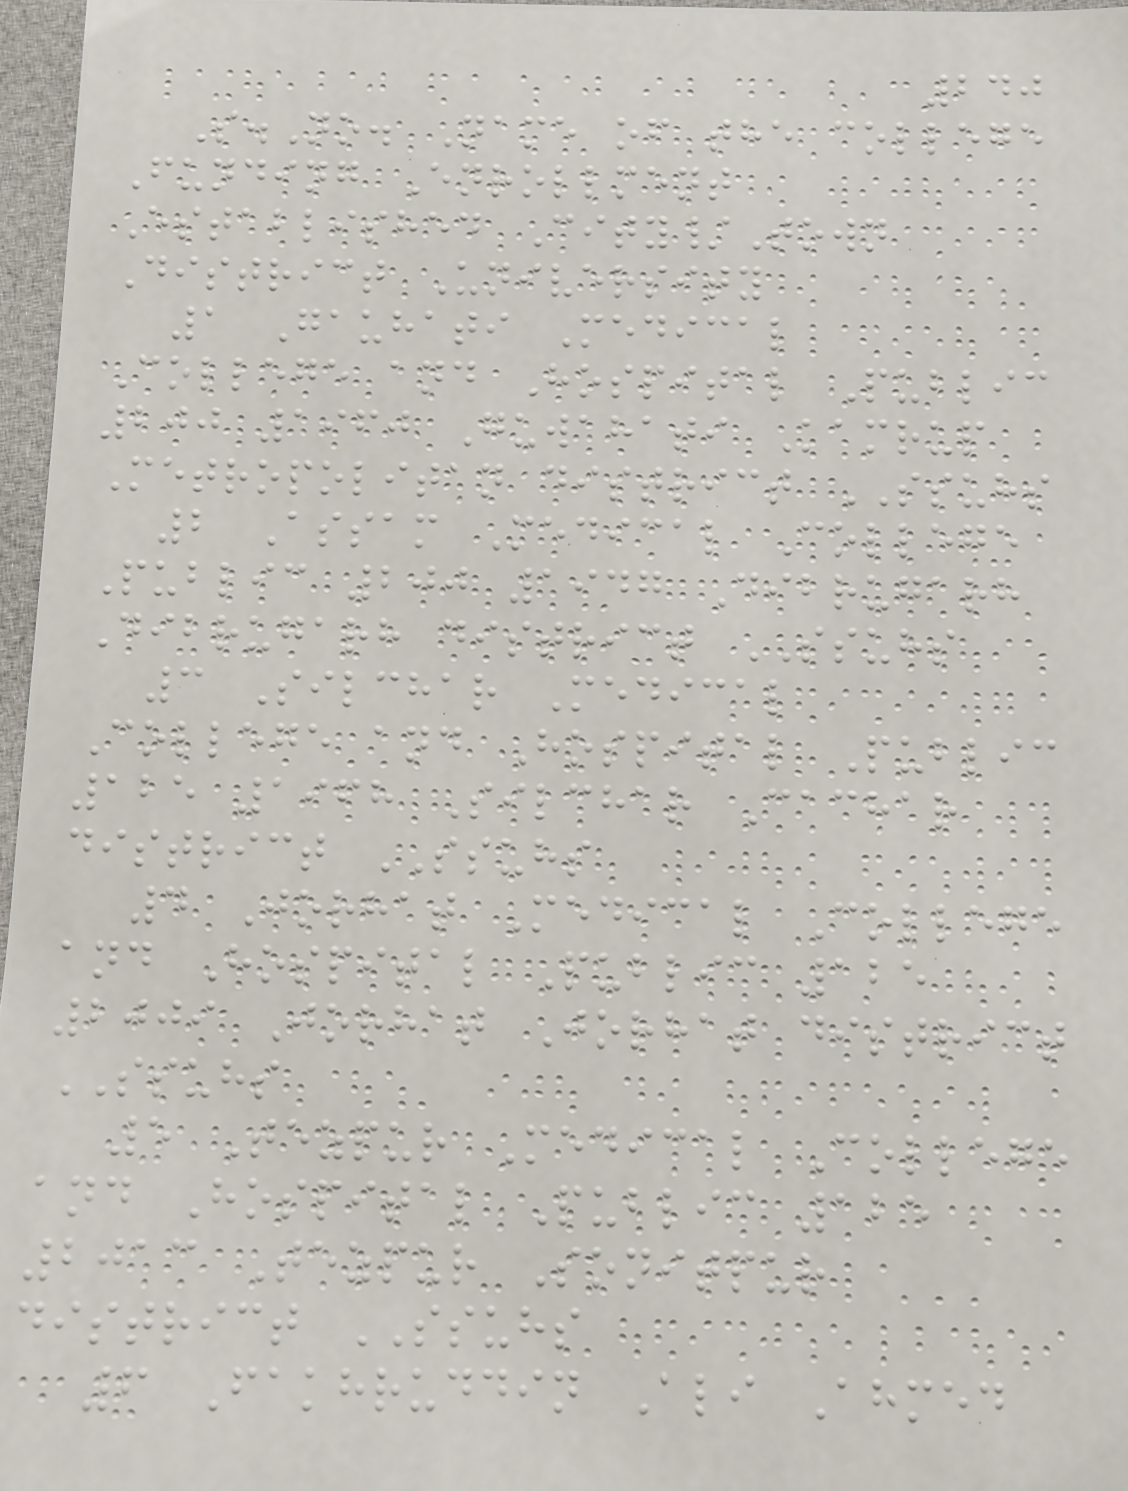240
S.No. Name of the college
Funding Enrollment
Established City/Town
District University
1 Gauhati Medical
College and Hospital Public
200 1960 Guwahati Kamrup
Metropolitan district SSUHS
2 Assam Medical College
Public 200 1947 Dibrugarh
Dibrugarh district SSUHS
3 Silchar Medical
College and Hospital Public
125 1968 Silchar Cachar
district SSUHS
4 Jorhat Medical College
and Hospital Public 125
2009 Jorhat Jorhat district
SSUHS
5 Tezpur Medical College
and Hospital Public 125
2013 Tezpur Sonitpur
district SSUHS
6 Fakhruddin Ali Ahmed
